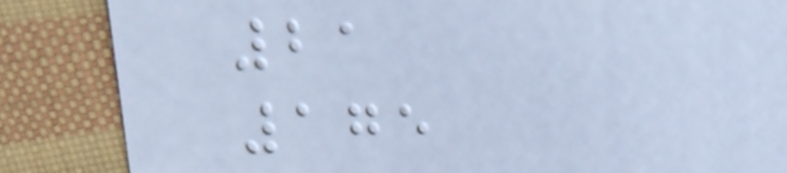21
175
